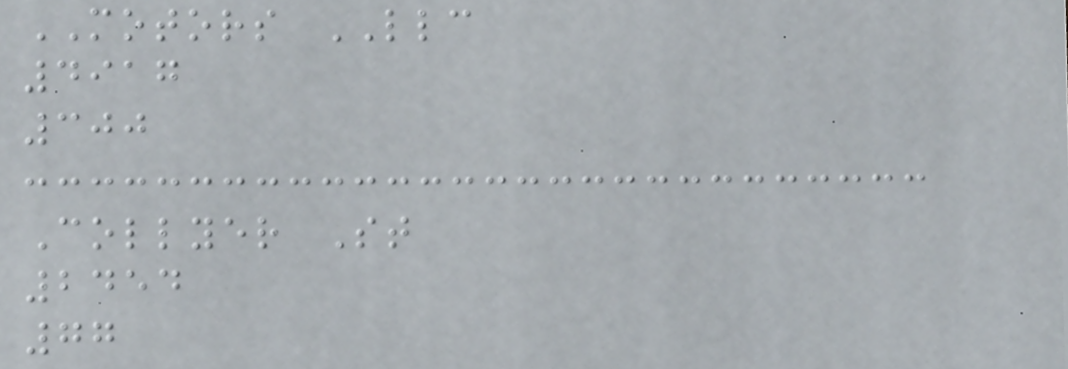MOTORS LLC
4917
300
Collyer St
2454
77
